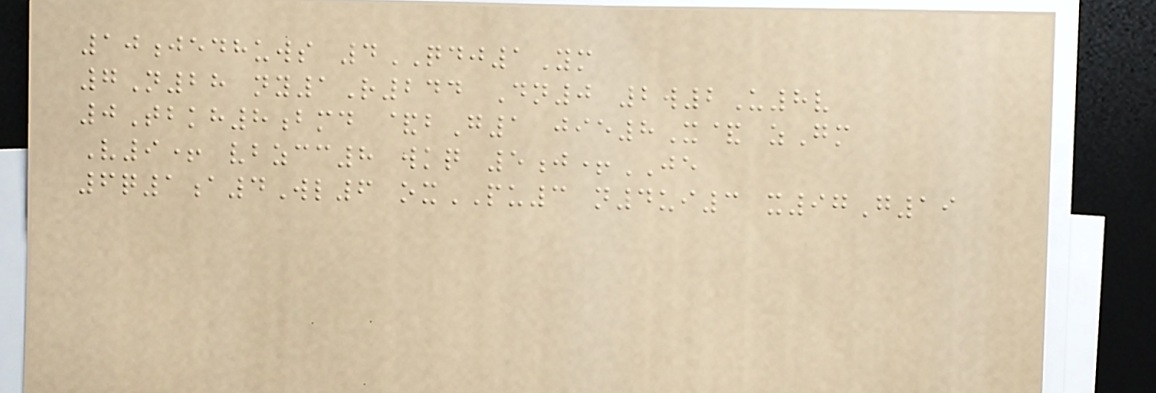10jedhuws 4QDJ1Ym
7N28 ny1R244 Dn0 2w2U8v
0Tbkh8bmd &bG1 jie8X& zGm
V9+ vbzcc8 wkq 5j+JE
6q1a4Wl6 oxPU3 n4ui3 x97G19
